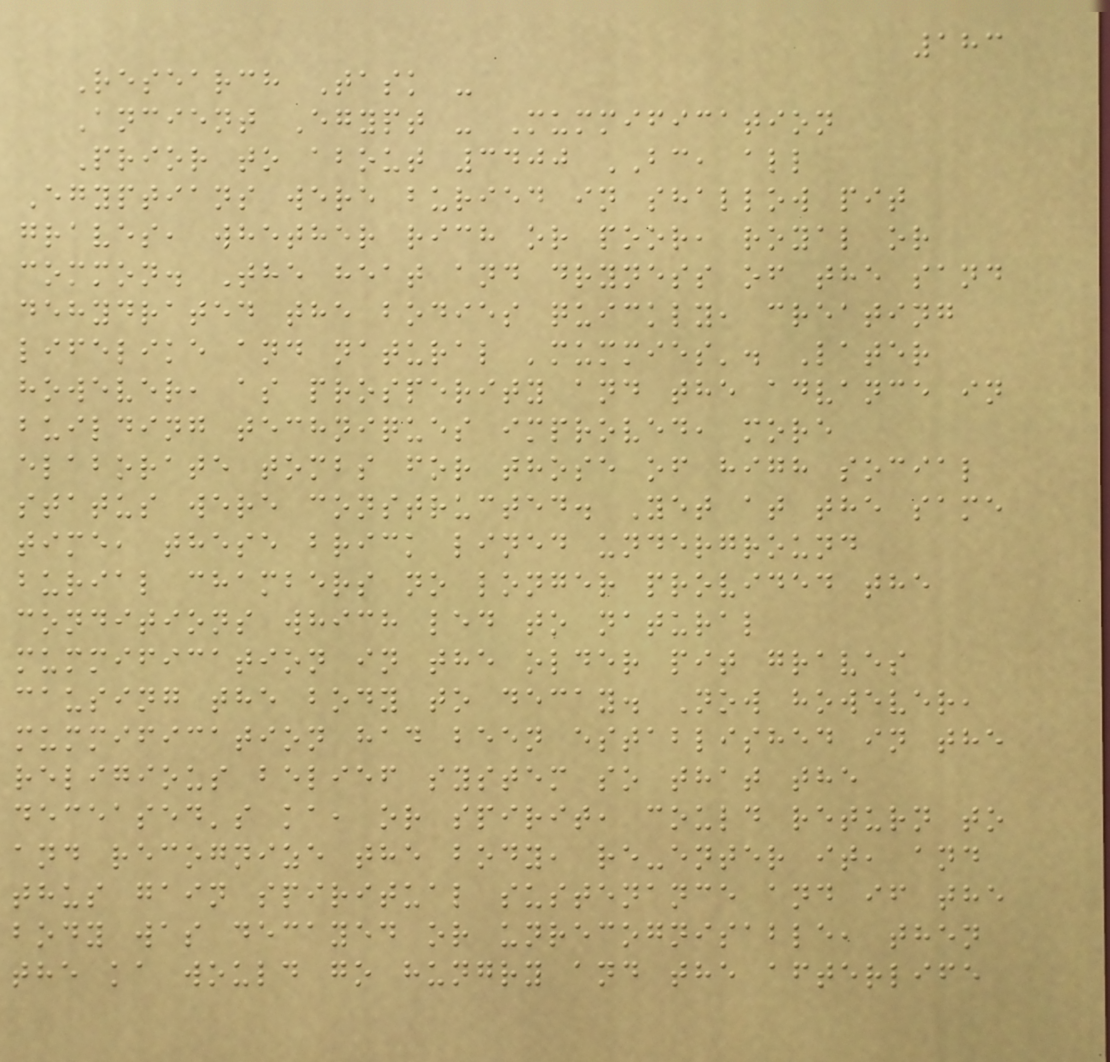183
Research Task -
Ancient Egypt - Mummification
Prior to about 3400 BC, all
Egyptians were buried in shallow pit
graves, whether rich or poor, royal or
common. The heat and dryness of the sand
dehydrated the bodies quickly, creating
lifelike and natural 'mummies'. Later
however, as prosperity and the advance in
building techniques improved, more
elaborate tombs for those of high social
status were constructed. Yet at the same
time, these brick lined underground
burial chambers no longer provided the
conditions which led to natural
mummification in the older pit graves
causing the body to decay. Now however,
mummification had been established in the
religious belief system so that the
deceased's ka, or spirit, could return to
and recognize the body, re-enter it, and
thus gain spiritual sustenance and if the
body was decayed or unrecognisable, then
the ka would go hungry and the afterlife
